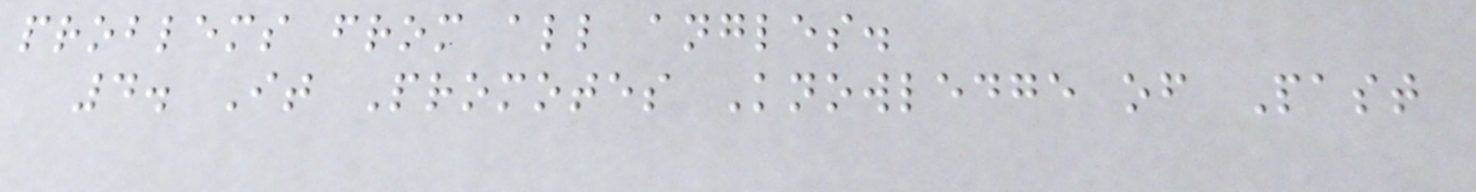problems from all angles.
4. It Promotes Knowledge of Past
